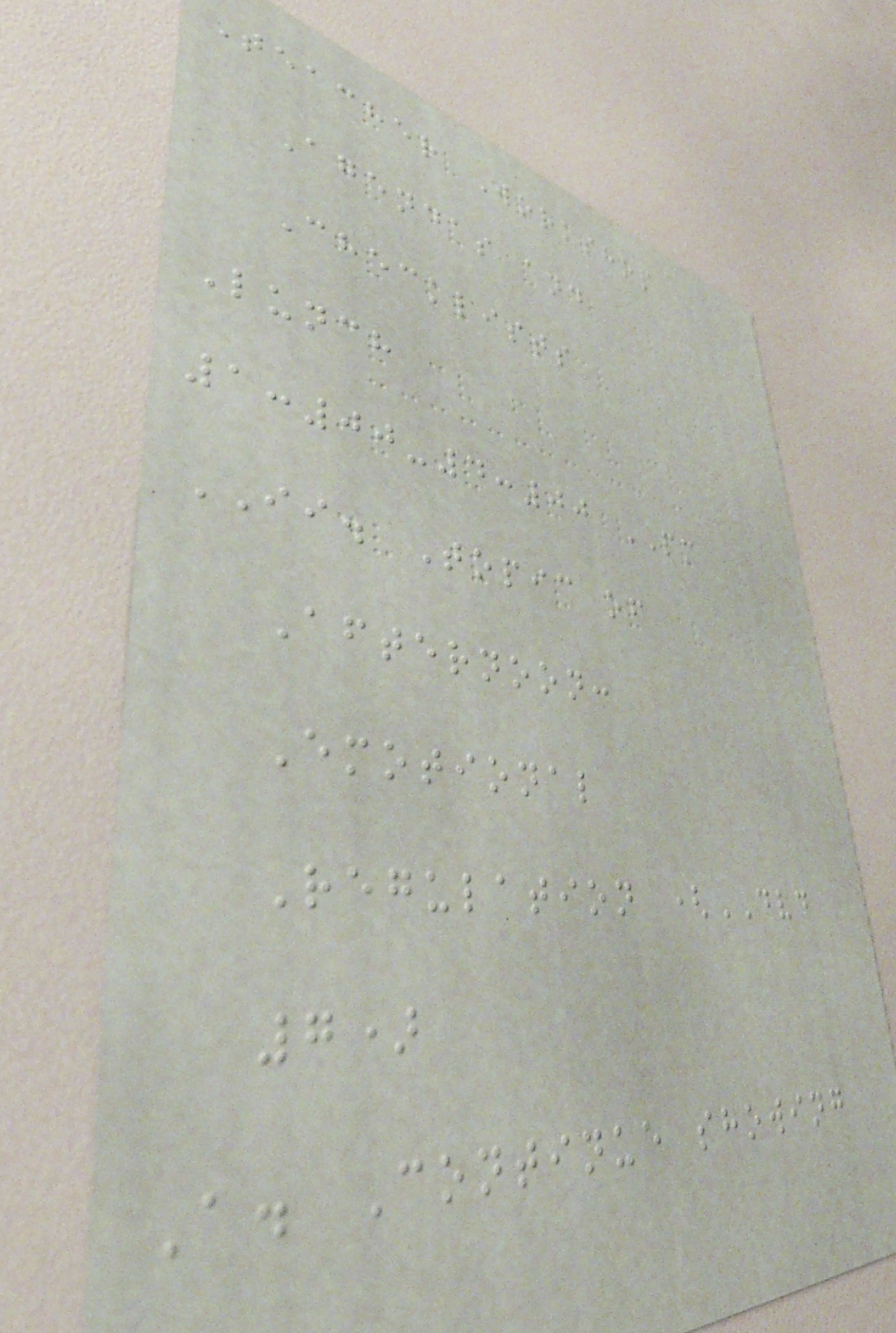Teacher Workshop
Agendas and
Checklists
Lunch
1:00-4:00 PM
II. Topic of
Afternoon:
Emotional
Regulation (DVD
7)
A. Continue showing
